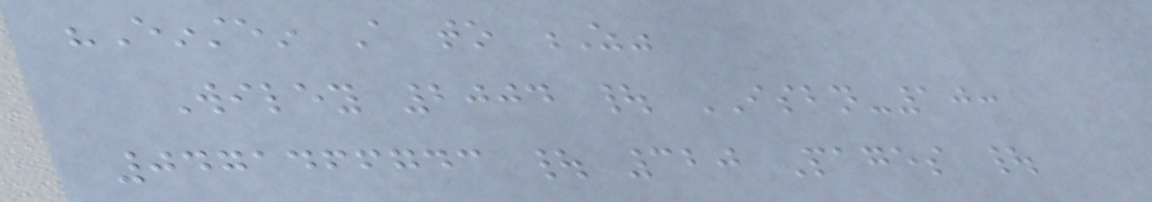"Einstein A to Z"
Wiley 2004 | ISBN-10:
0471466743 | 320 Pages |
